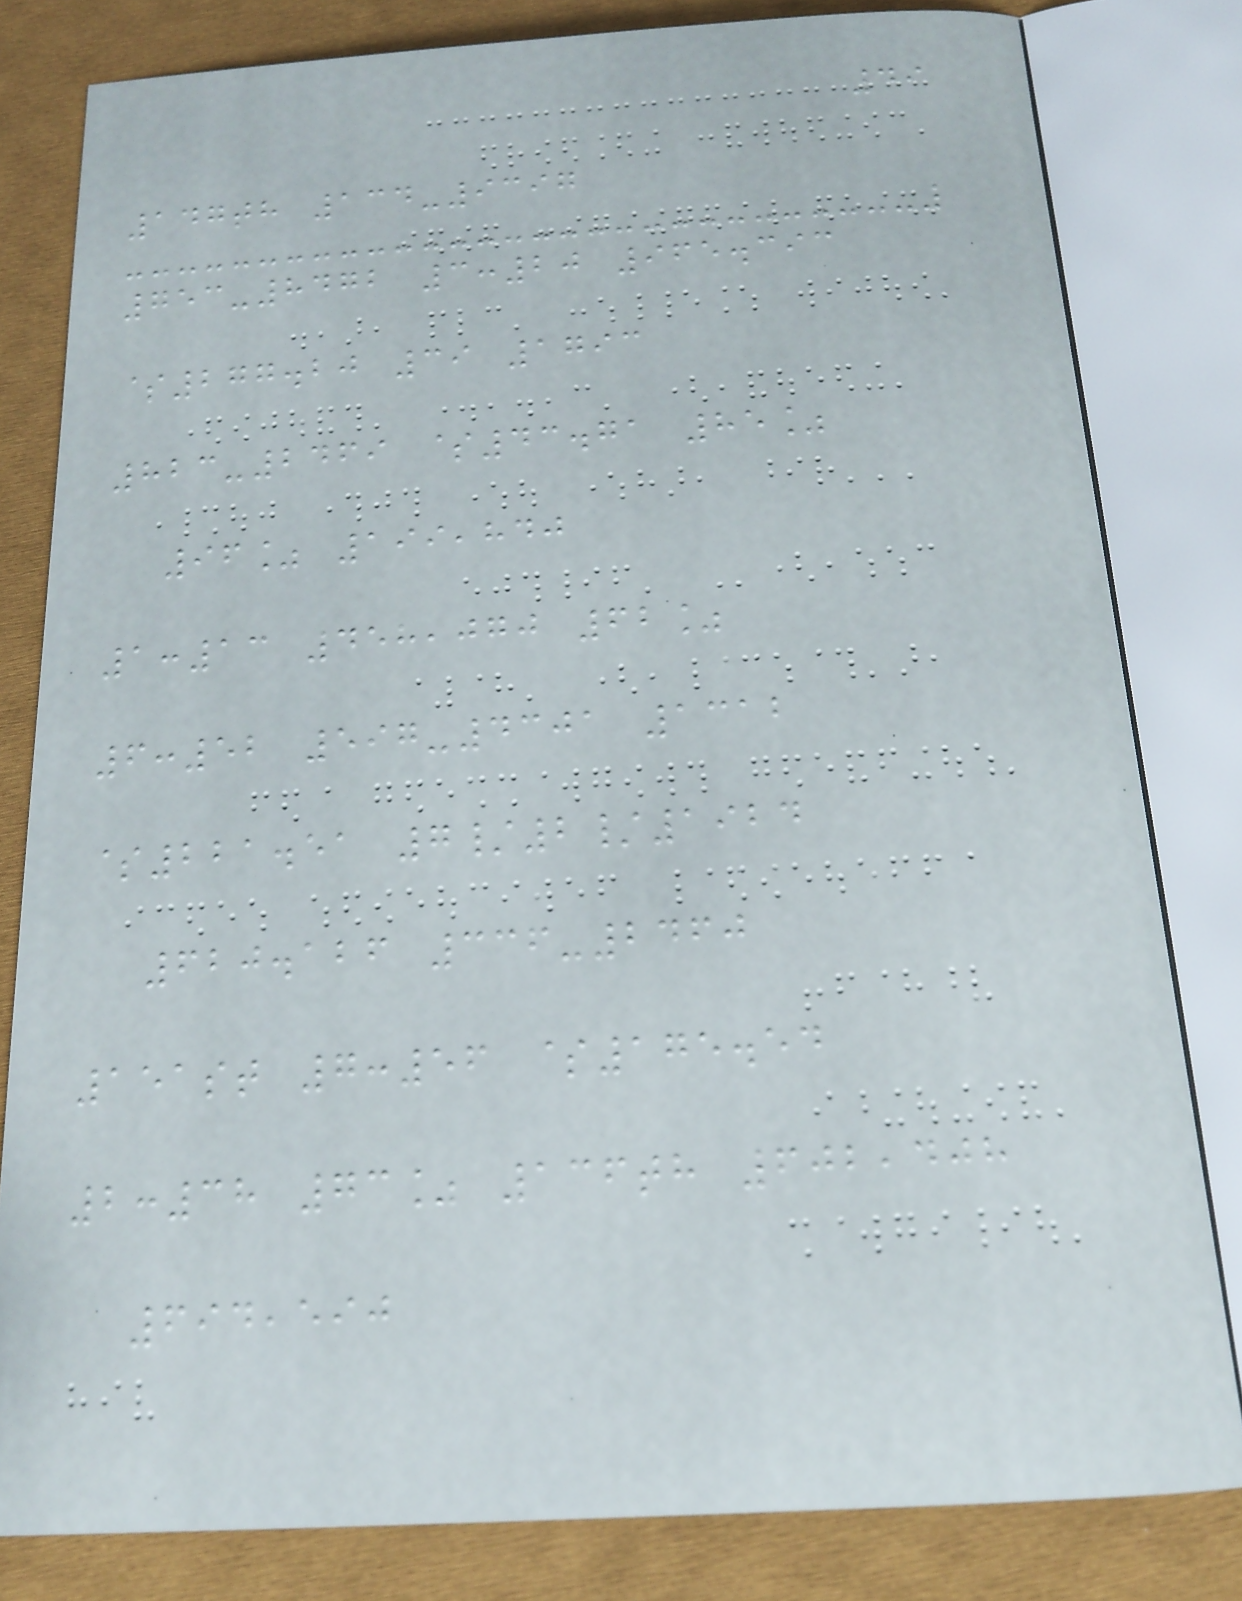49
147th 134-9397
753-8472 3:20 965.393
$277.20 39 1793
823-2469 $43.71 85%
96% 199,840
1:13 458,070 62%
6:52 597-4301 1312
$221.51 7/2/1924
620.126 336-2460
151st 7:56 $175.54
2:38 73% 136th 602,408
694,590
